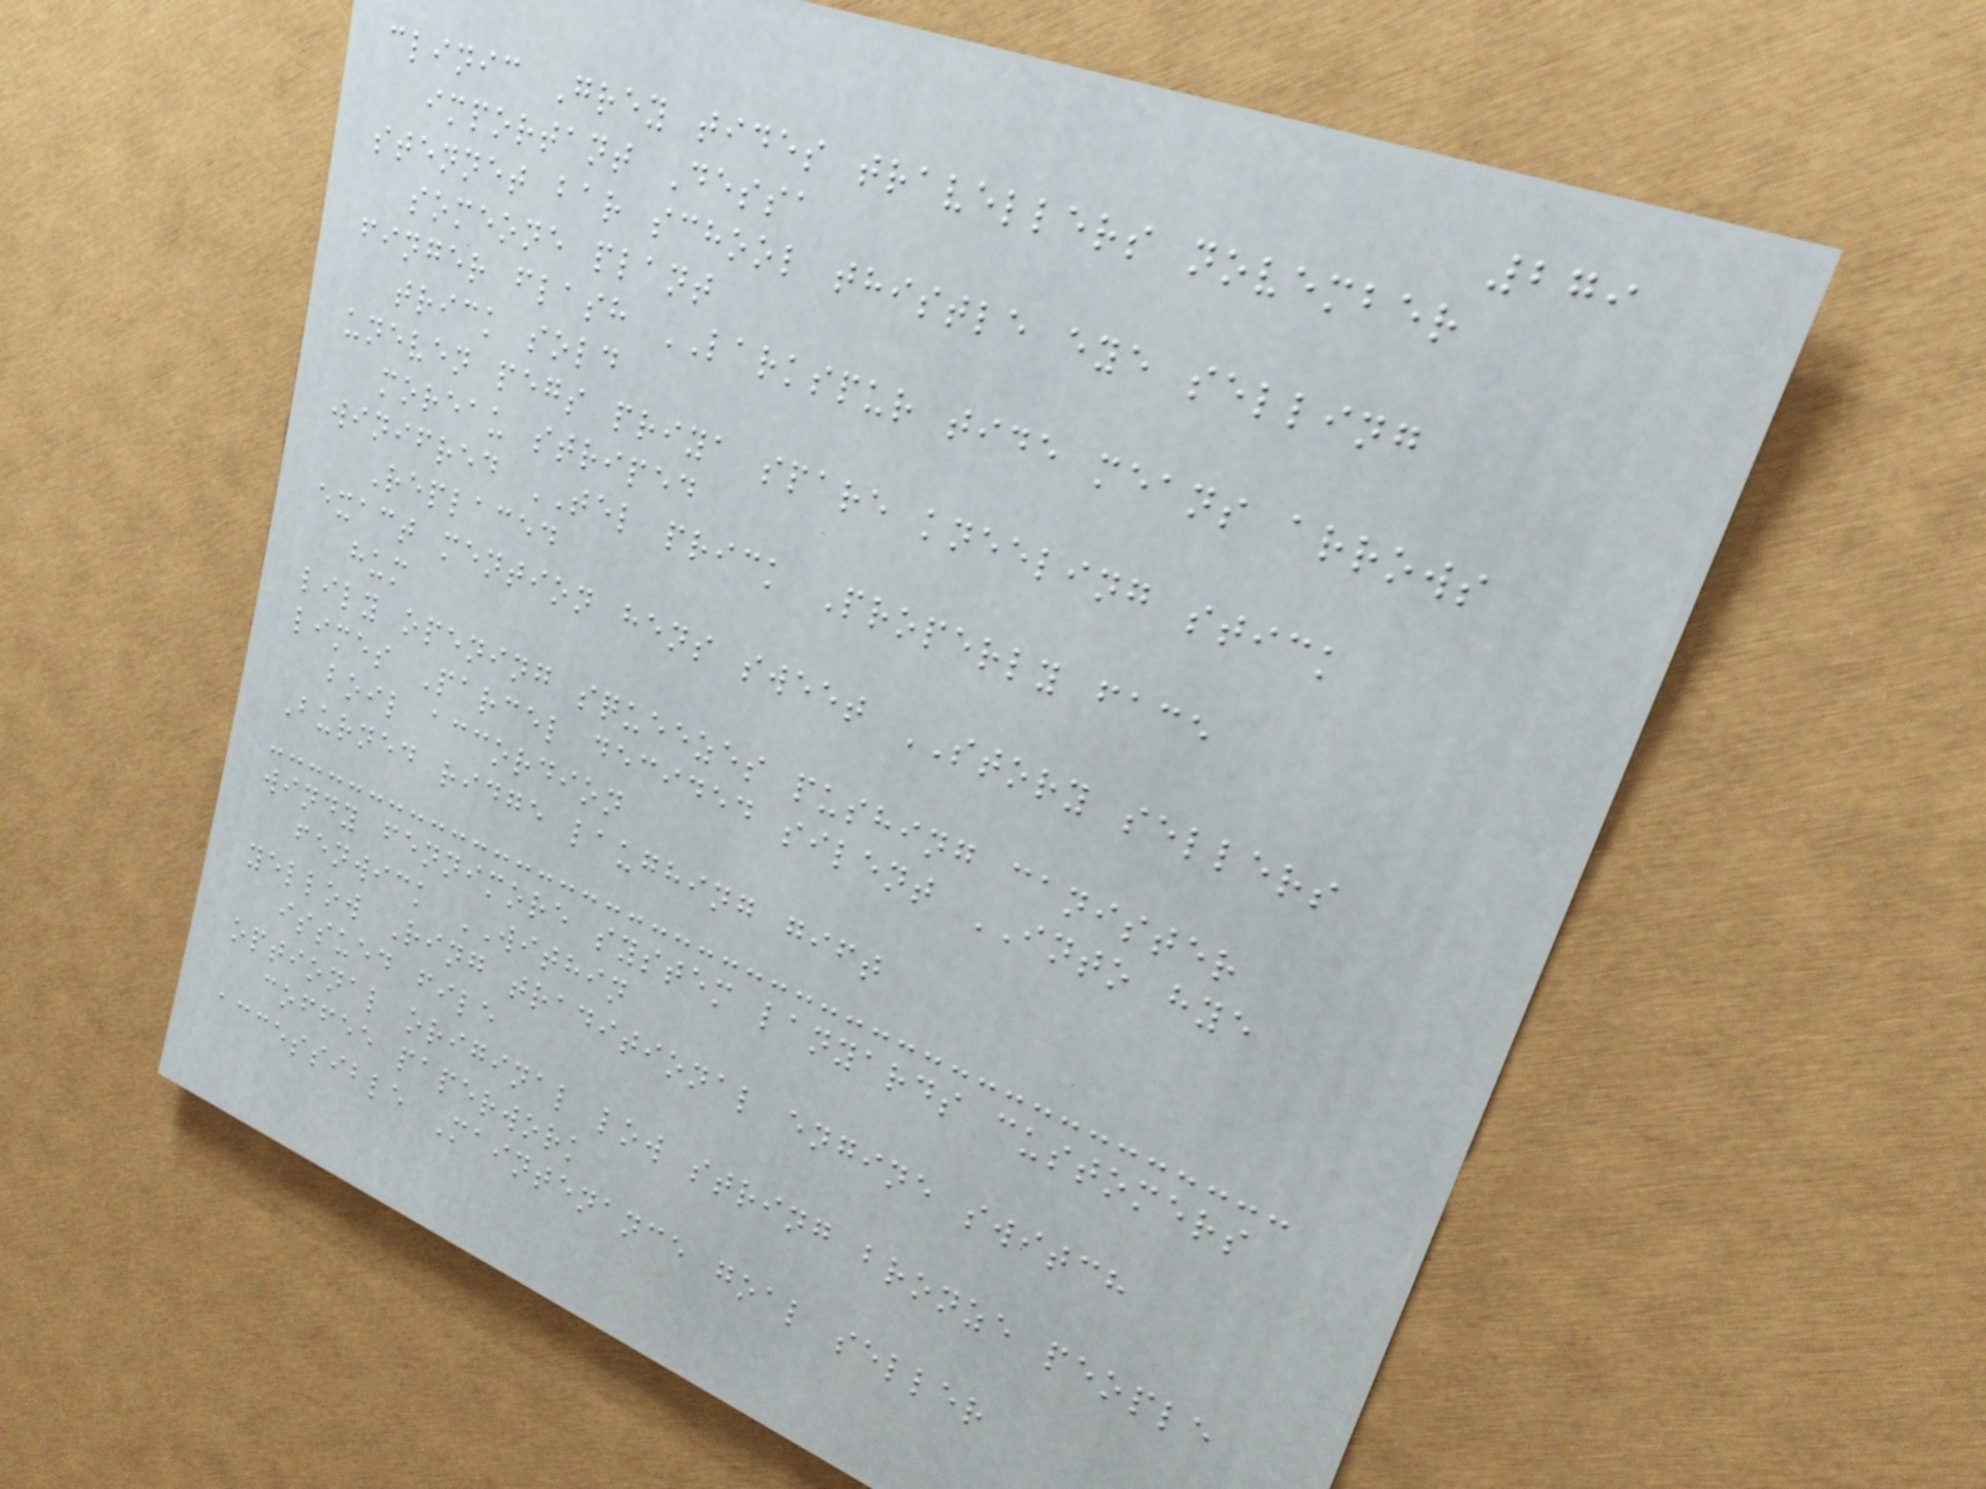279
clinic Grey tides travellers november
important Dessa
stennet bar school thistle eye selling
someone plant
finger flash LARKSPUR tide means arrows
trick sold
uneven pegs priya spare kneeling stick
moreau striped
winifred TEL prick Properly face
Replaced
exact mention hens sweet STORY sellers
hum
lily opening squeezes pushing canister
limes Parcel decided silent INTO hye
boil accordion
Burned ridge laughing gift
windy fennimore system lanyards customers
fenwick WITHIN
yellow Ring traditional engine switch
issued file
optional original low string bronze people
coffee paperwork
accessible Maintenance goal seller
